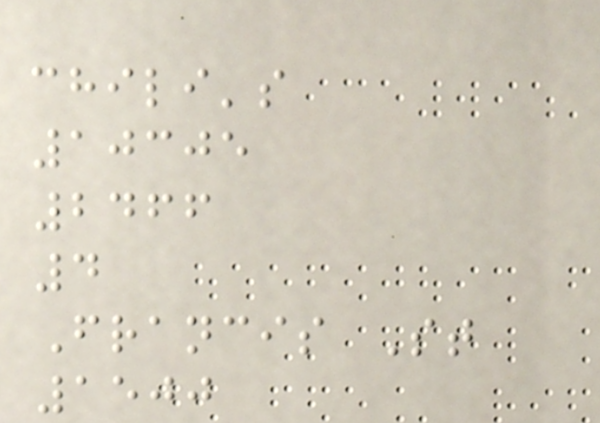chili's
10305
2466
4
Francis St
1500
